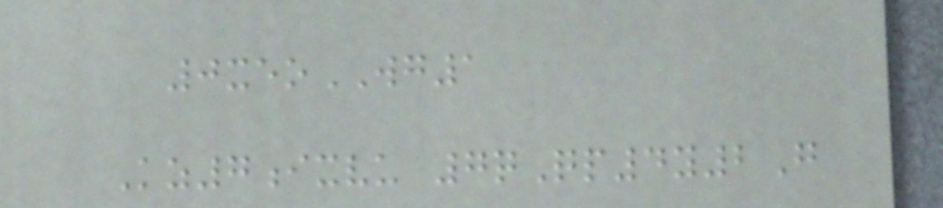0xeoWG1
Kz7ixvu 7qQp4y2G
